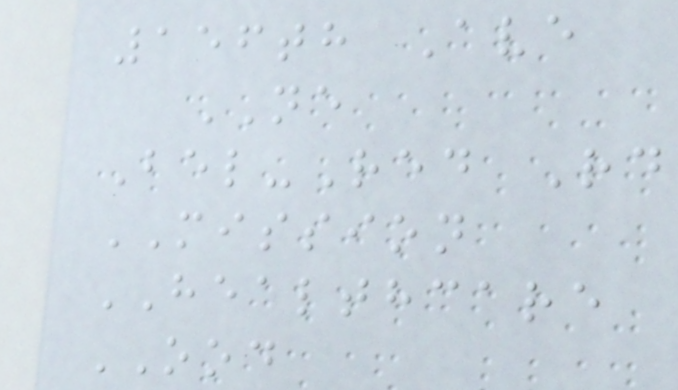156th Ave
NE
Bel-Red Rd
MISSION
HEALTHCARE
OOD
